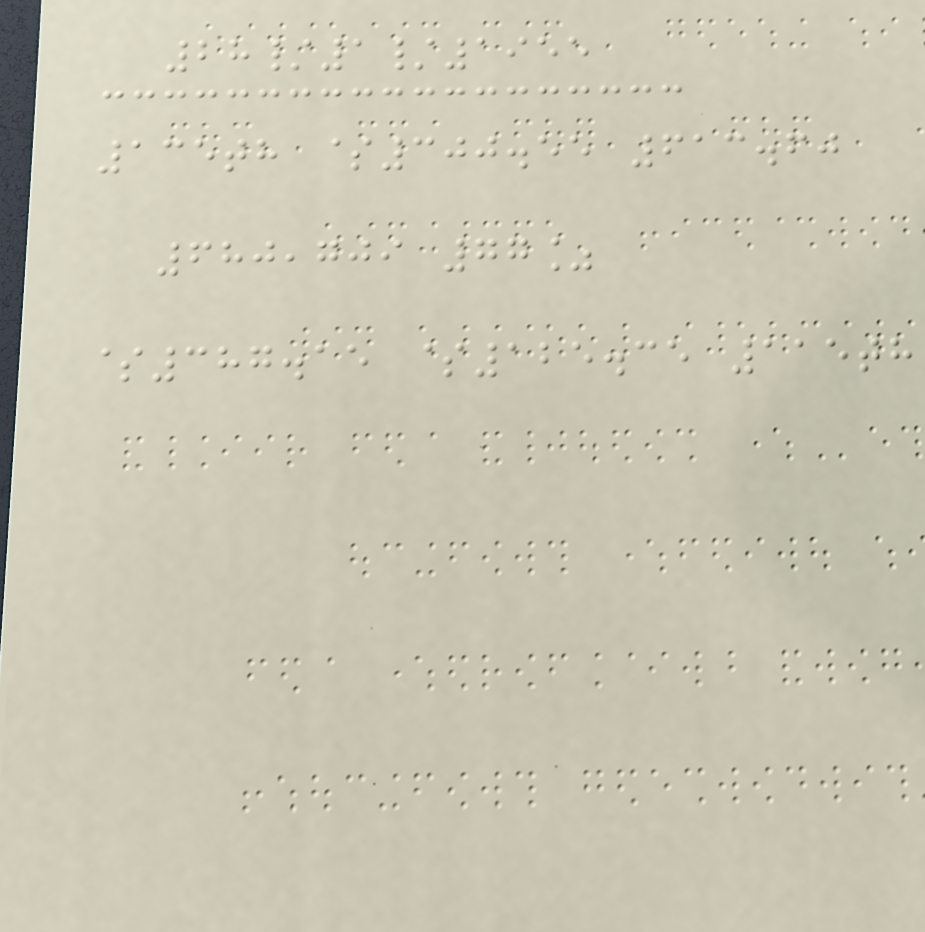28/1/1955
135th $300.55 613.60
680,709 77%
$387.15 $125.35 115th
